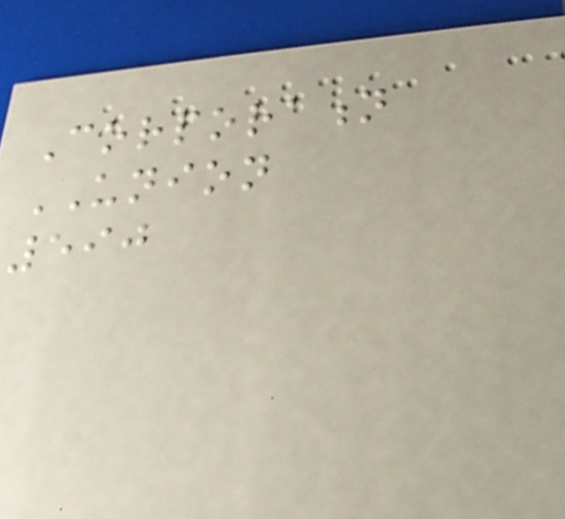Corporation
UNION
590
